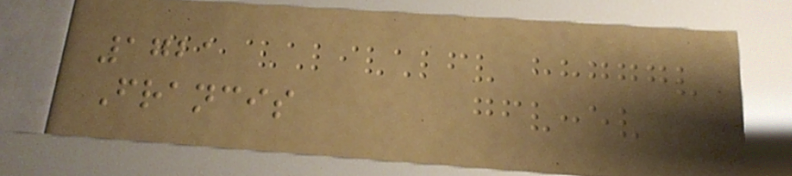1721
Francis
